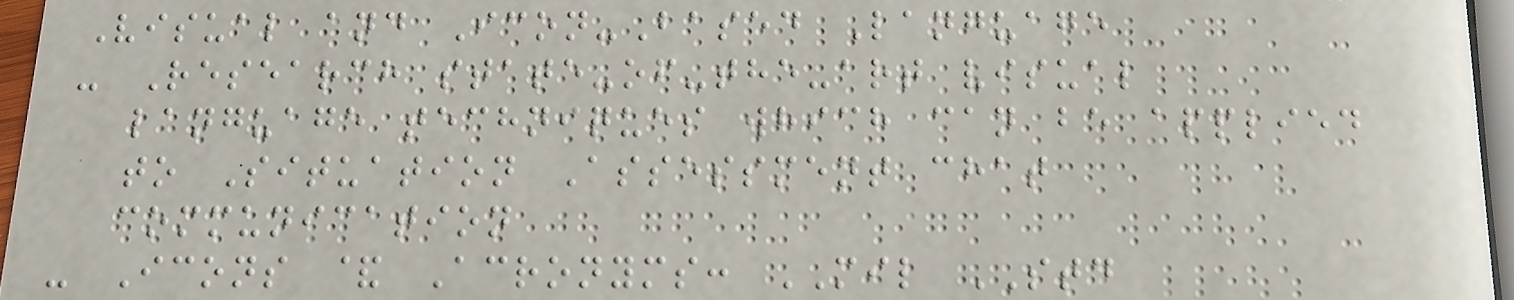Visual and Icon-Based Language
- Research state-of-the-art visual
language techniques which can be applied
to Situation Assessment chat
communication
- Icons & Acronyms: MIL STD
